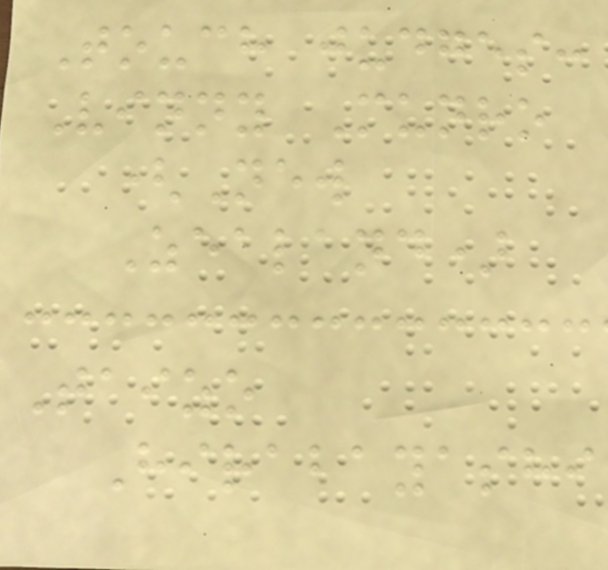Touch judges:
Vinny Munro
(New
Zealand)
Taizo
Hirabayashi
